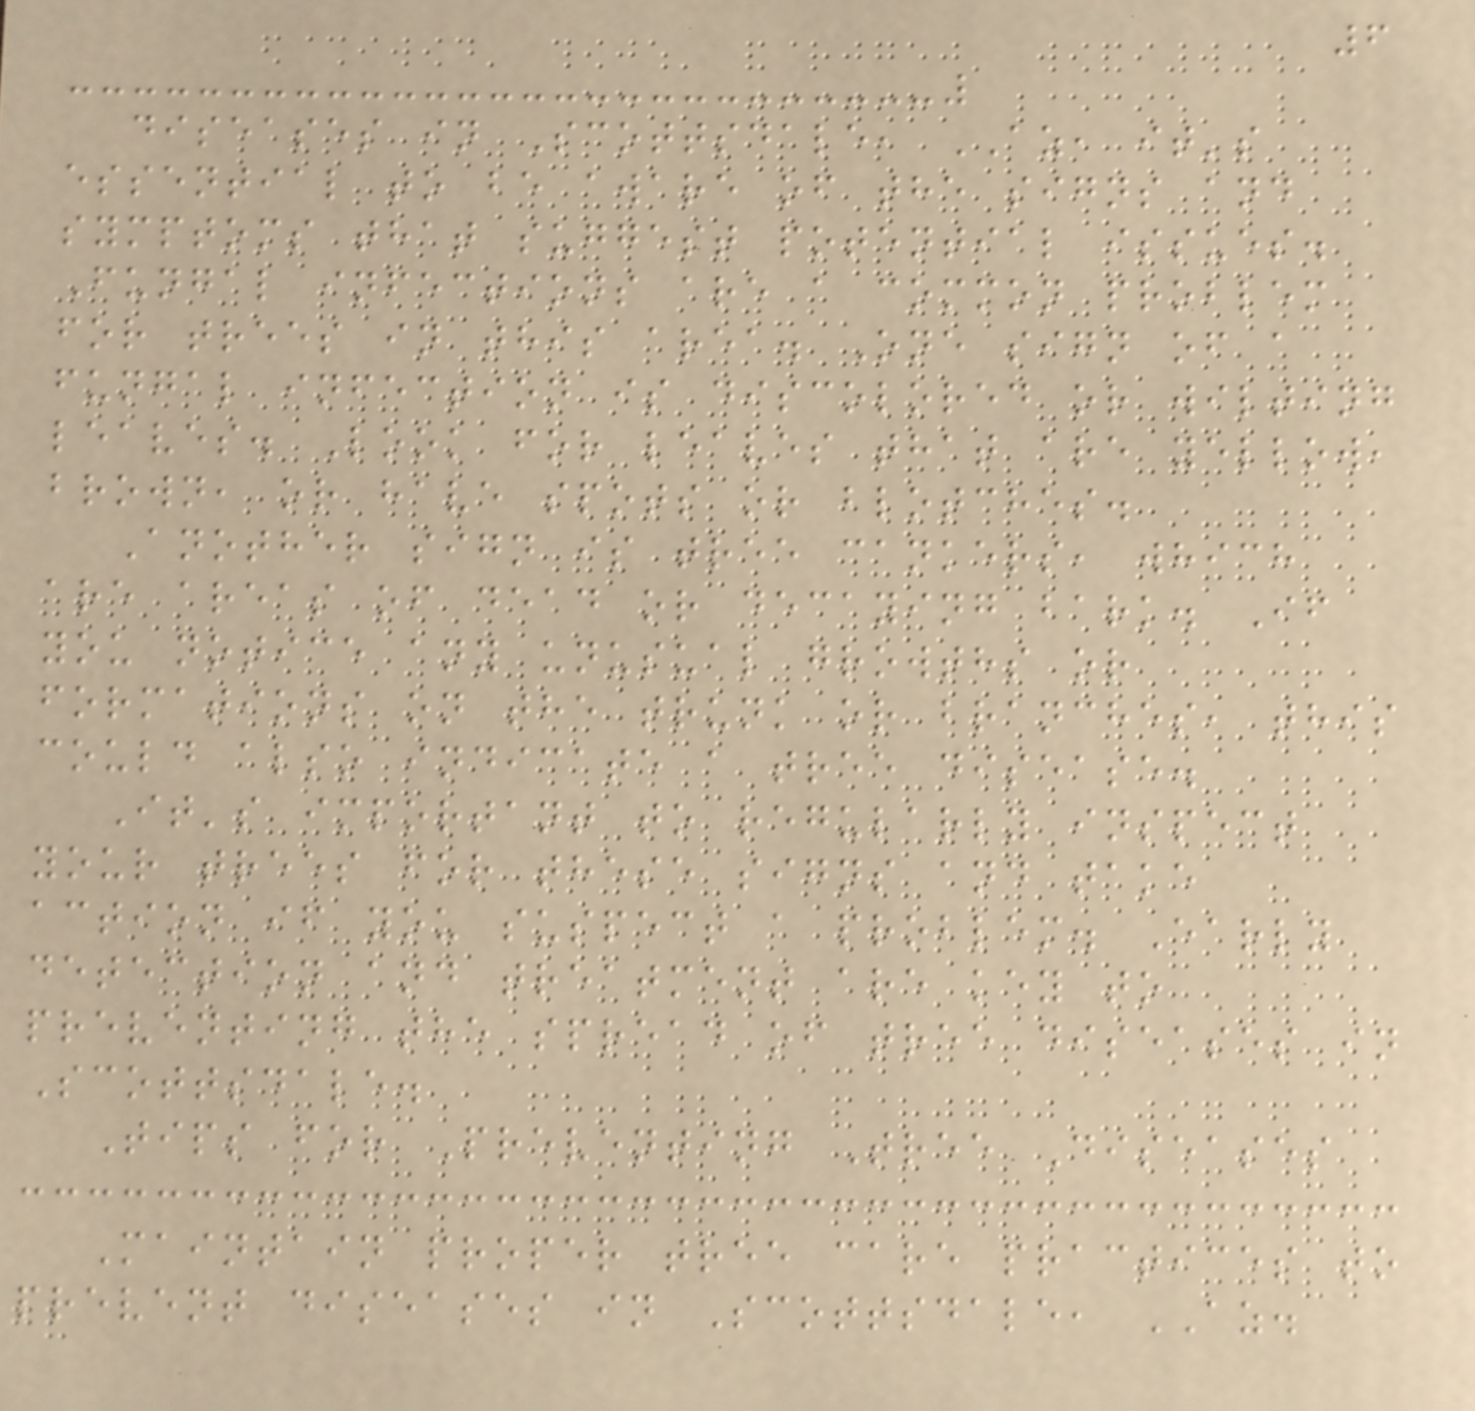6
diseases in Scottsdale, AZ, it's
essential to be aware of the signs and
symptoms that suggest potential issues.
Fungal infections are a common problem
for trees in this area. One sign of a
fungal infection is discolored or wilting
leaves. Look for leaves that are yellow,
brown, or have spots or blotches.
Another sign is tree cankers, which
are areas of dead or decaying bark. If
you notice any unusual growths or
formations on the trunk or branches, this
could also indicate a tree disease.
It's important to regularly inspect
your trees for these signs and take
action if you suspect a problem. Early
detection and treatment are key to
preventing the spread of tree diseases in
Scottsdale.
Tips for Preventing Tree Diseases
Maintain proper tree care practices to
prevent diseases in Scottsdale, AZ.
